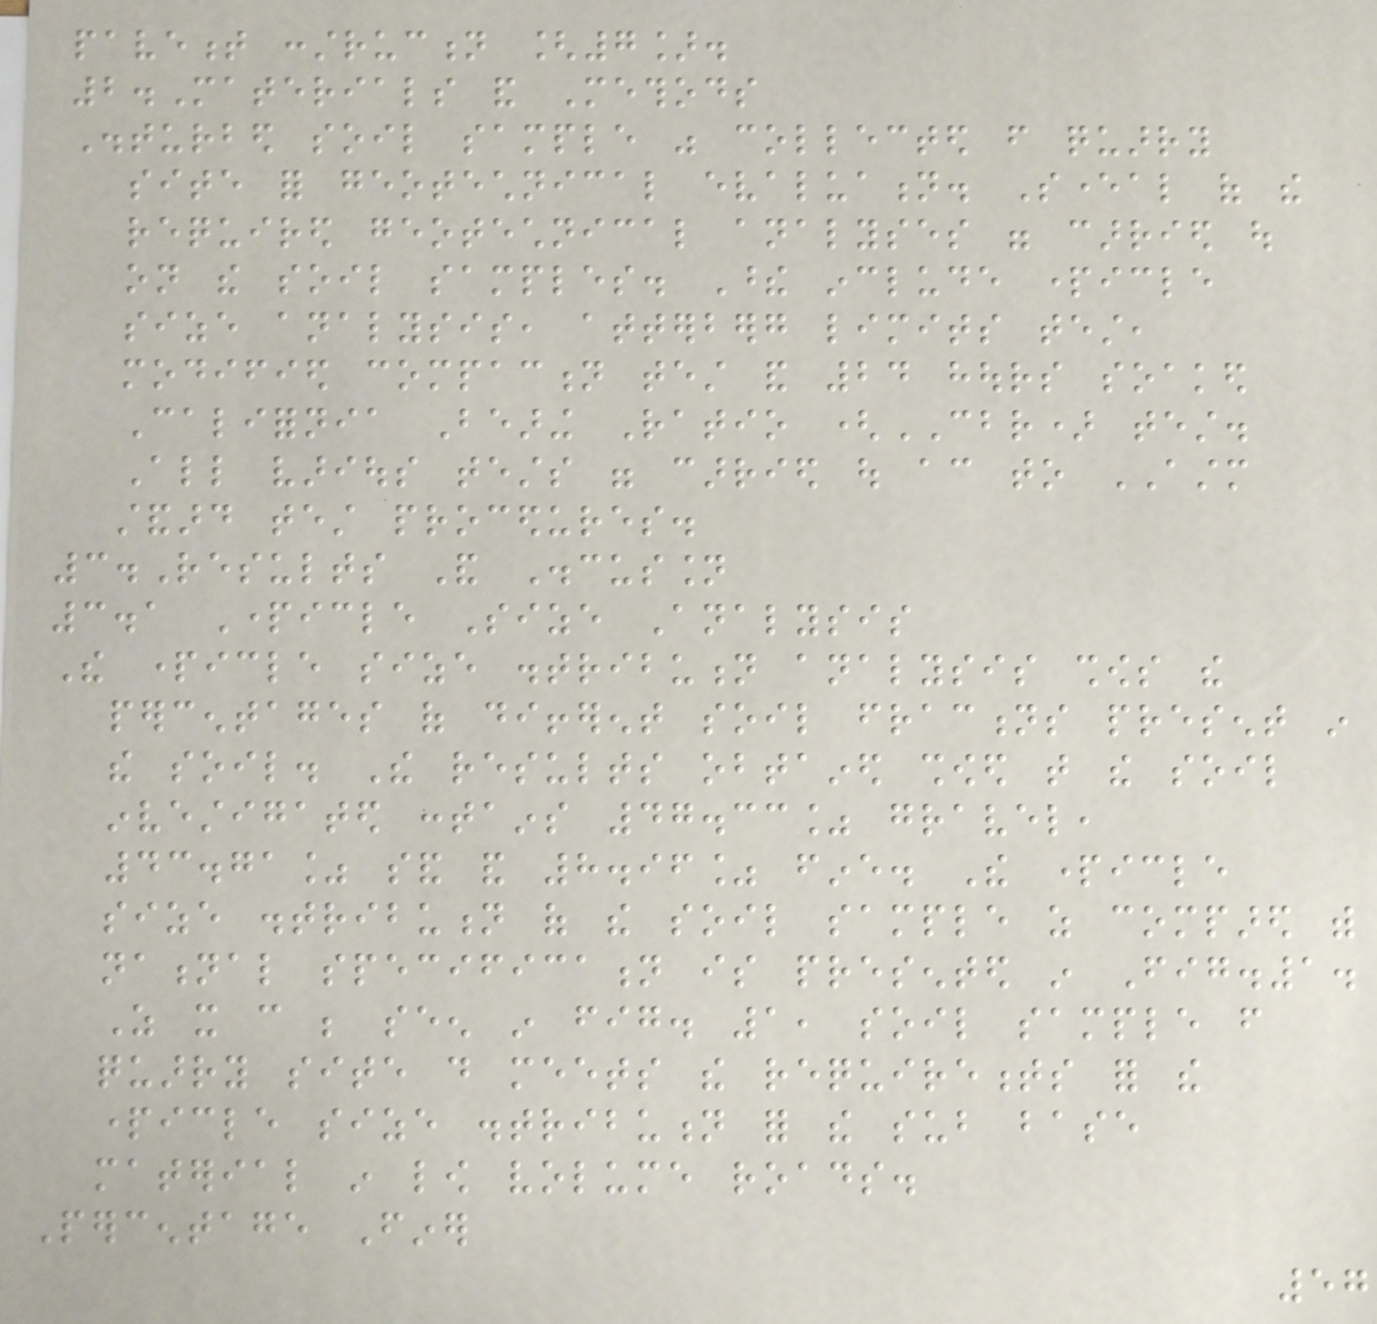pavement construction [7].
2.Materials and Methods
Disturbed soil sample was collected from quarry
site for geotechnical evaluation. Several of the
required geotechnical analyses were carried out
on the soil samples. These include particle
size analysis, atterberg limits test,
modified compaction test and 24 hours soaked
California Bearing Ratio (CBR) test.
All various tests were carried out according to ASTM
standard test procedures.
3.Results And Discussion
3.1 Particle Size Analysis
The particle size distribution analysis shows the
percentages of different soil fractions present in
the soil. The results obtained showed that the soil
investigated contains 47.33% gravel,
43.71% sand and 8.96% fine. The particle
size distribution of the soil sample as compared with
national specification is presented in Fig.1.
As it can be seen in fig. 1, soil sample from
quarry site do meets the requirements for the
particle size distribution for the sub base
material in low volume roads.
Percentage Finer
57
